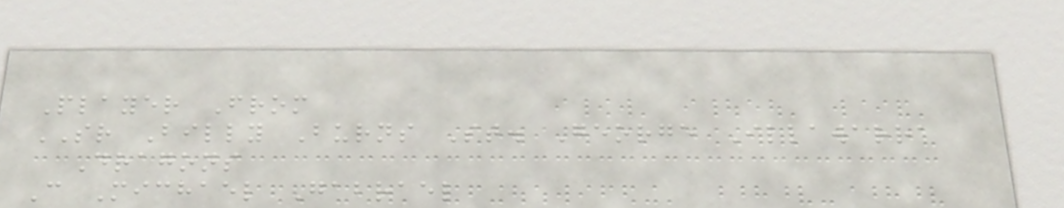Player From
SR Billy Burns St. George Illawarra
Dragons
C Michael Gabrael
